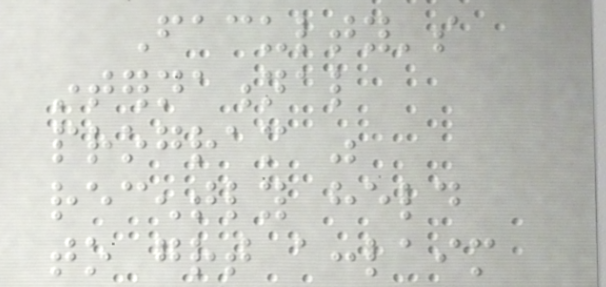Faculty's
international
program was
recently held
to great acclaim
